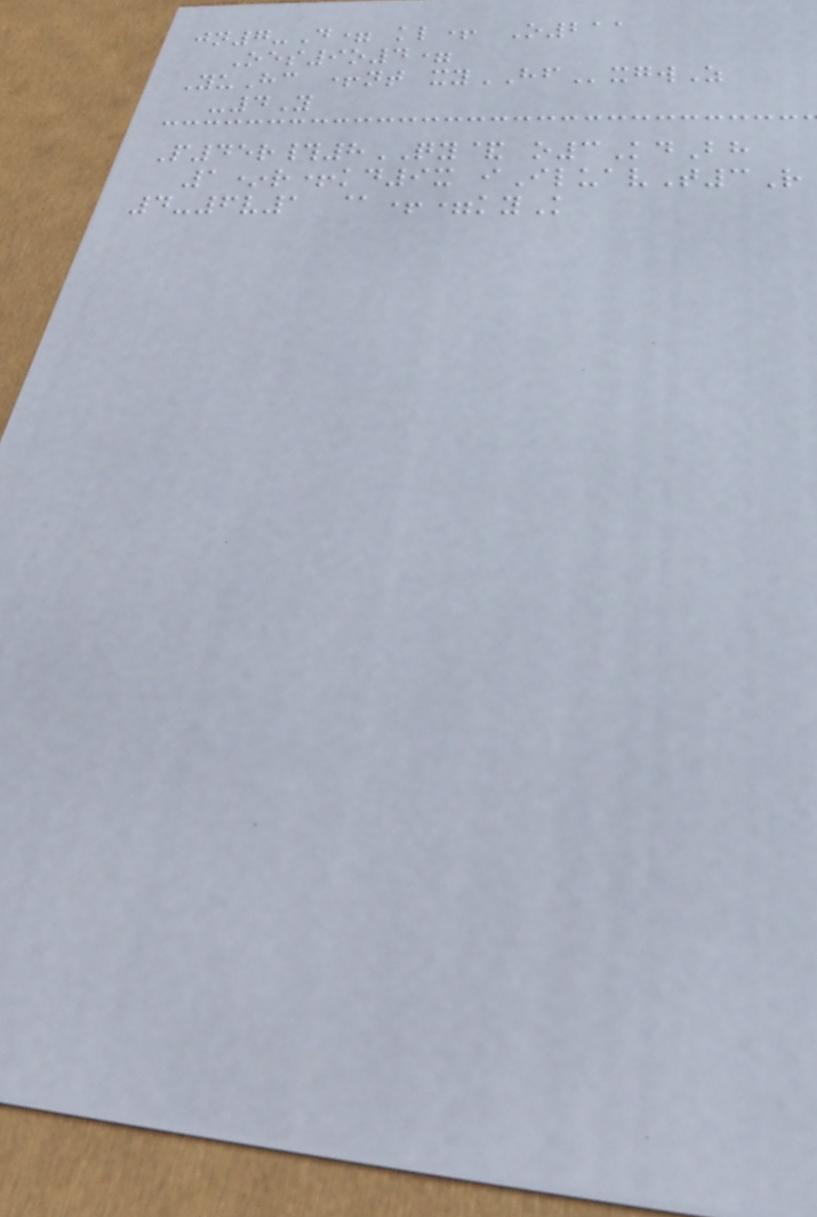jn7-D= kl+ O211
Oes9o4=
YuHc +nt xyHFxgwZ
-4Y
P45r#8QY& o3KdBh
1*r+kd9x iIluavT3R
4-6v1 @+=kyK
